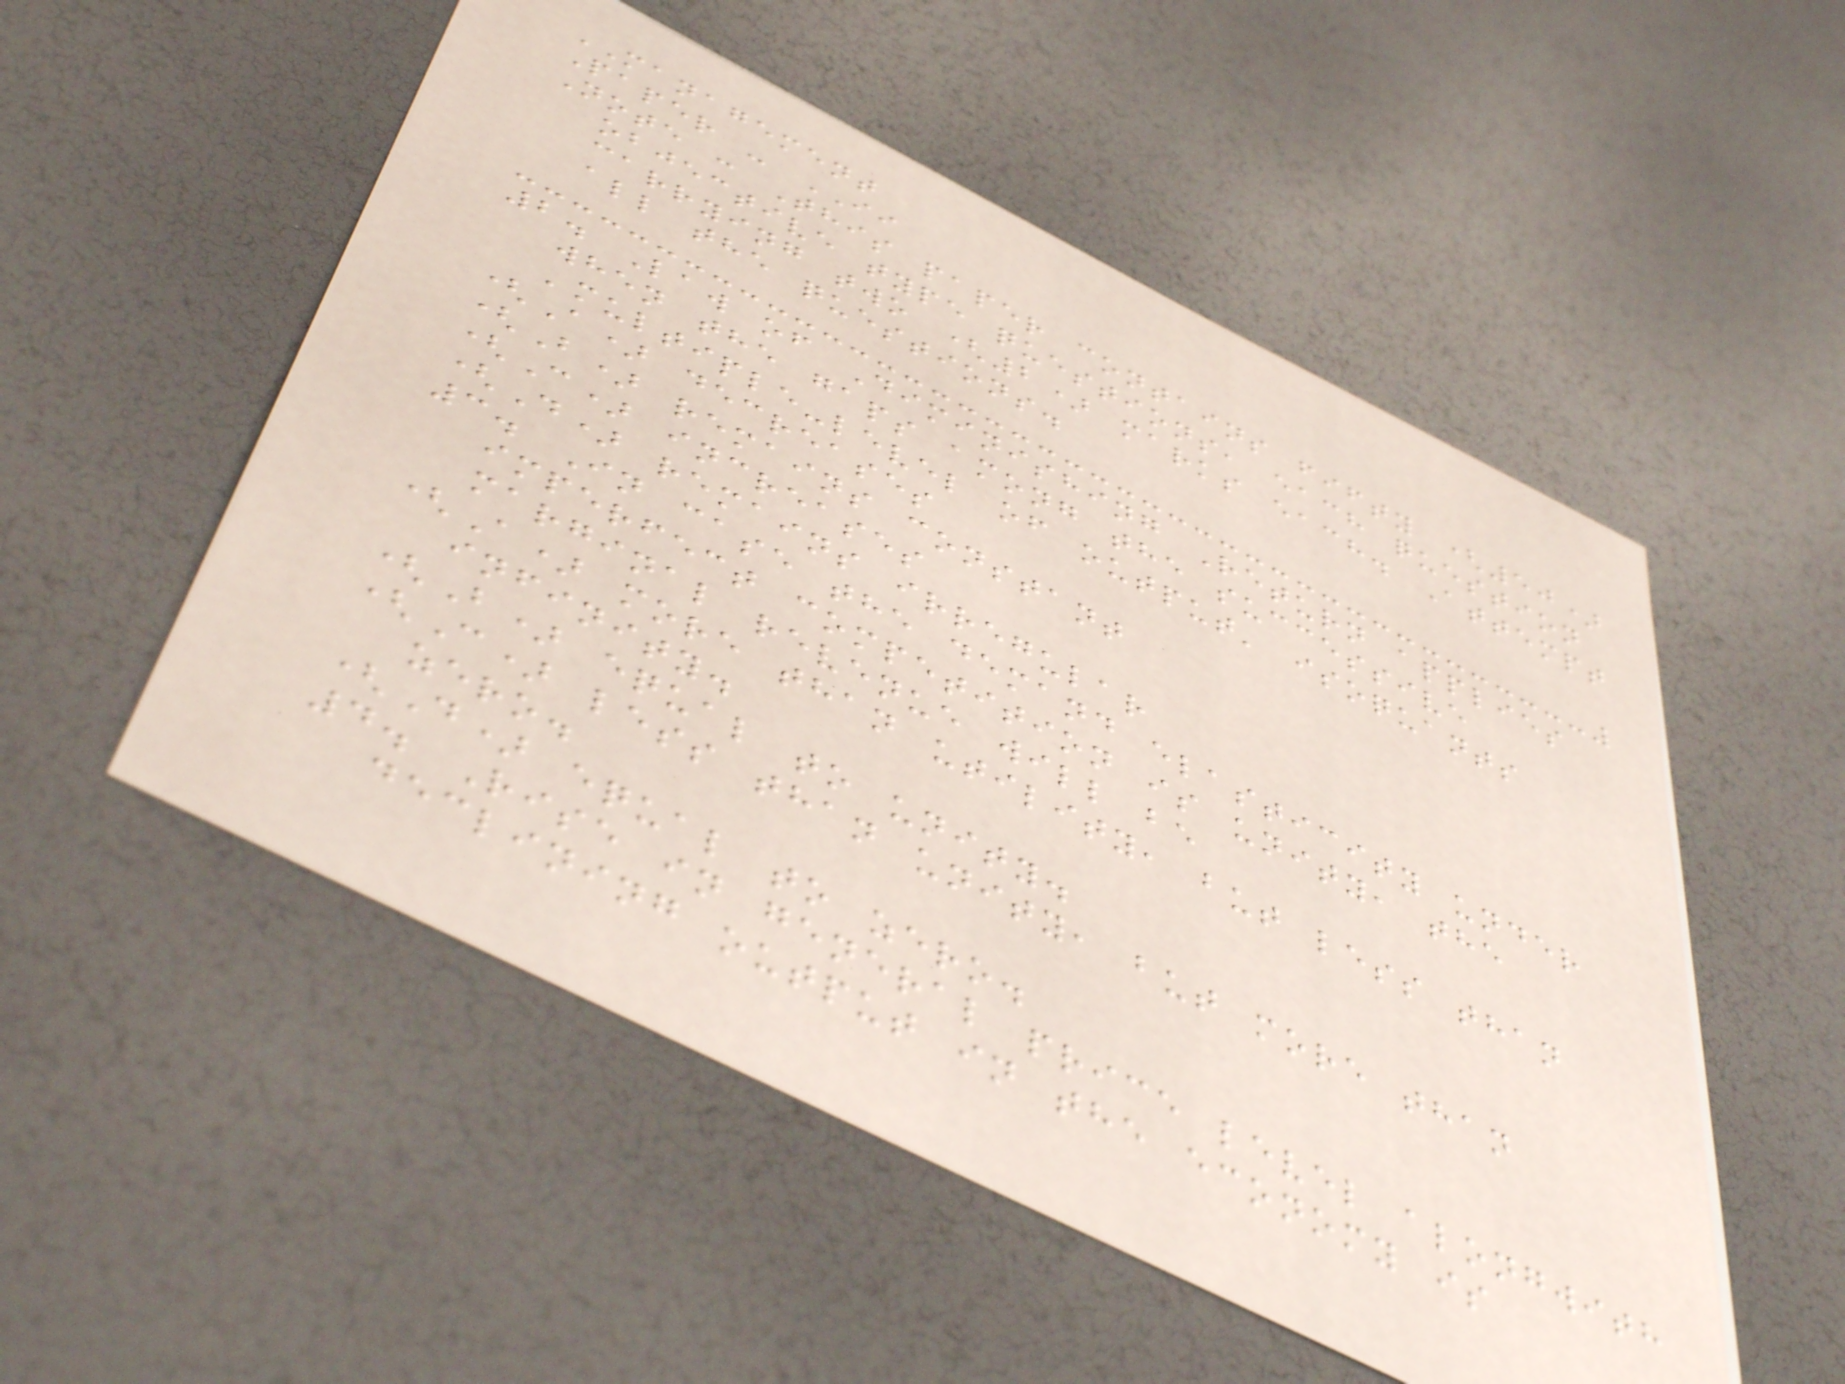MANAGEMENT
Paper - II
Note : This paper contains fifty (50)
objective type questions, each question
carrying two (2) marks each. Attempt
all the questions.
2. Law of Diminishing Return applies
when the gaps among the successive
'multiple-level of output' isoquants
(A) decreases
(B) remains constant
(C) increases
(D) remains irregular
3. In case the demand elasticity under
imperfect competition is unity, the
marginal revenue will be
(A) more than utility, but less than
infinity.
(B) equal to unity.
(C) less than unity, but more than
zero.
(D) equal to zero.
4. Rise in general price level alongwith
declining output in the economy is
